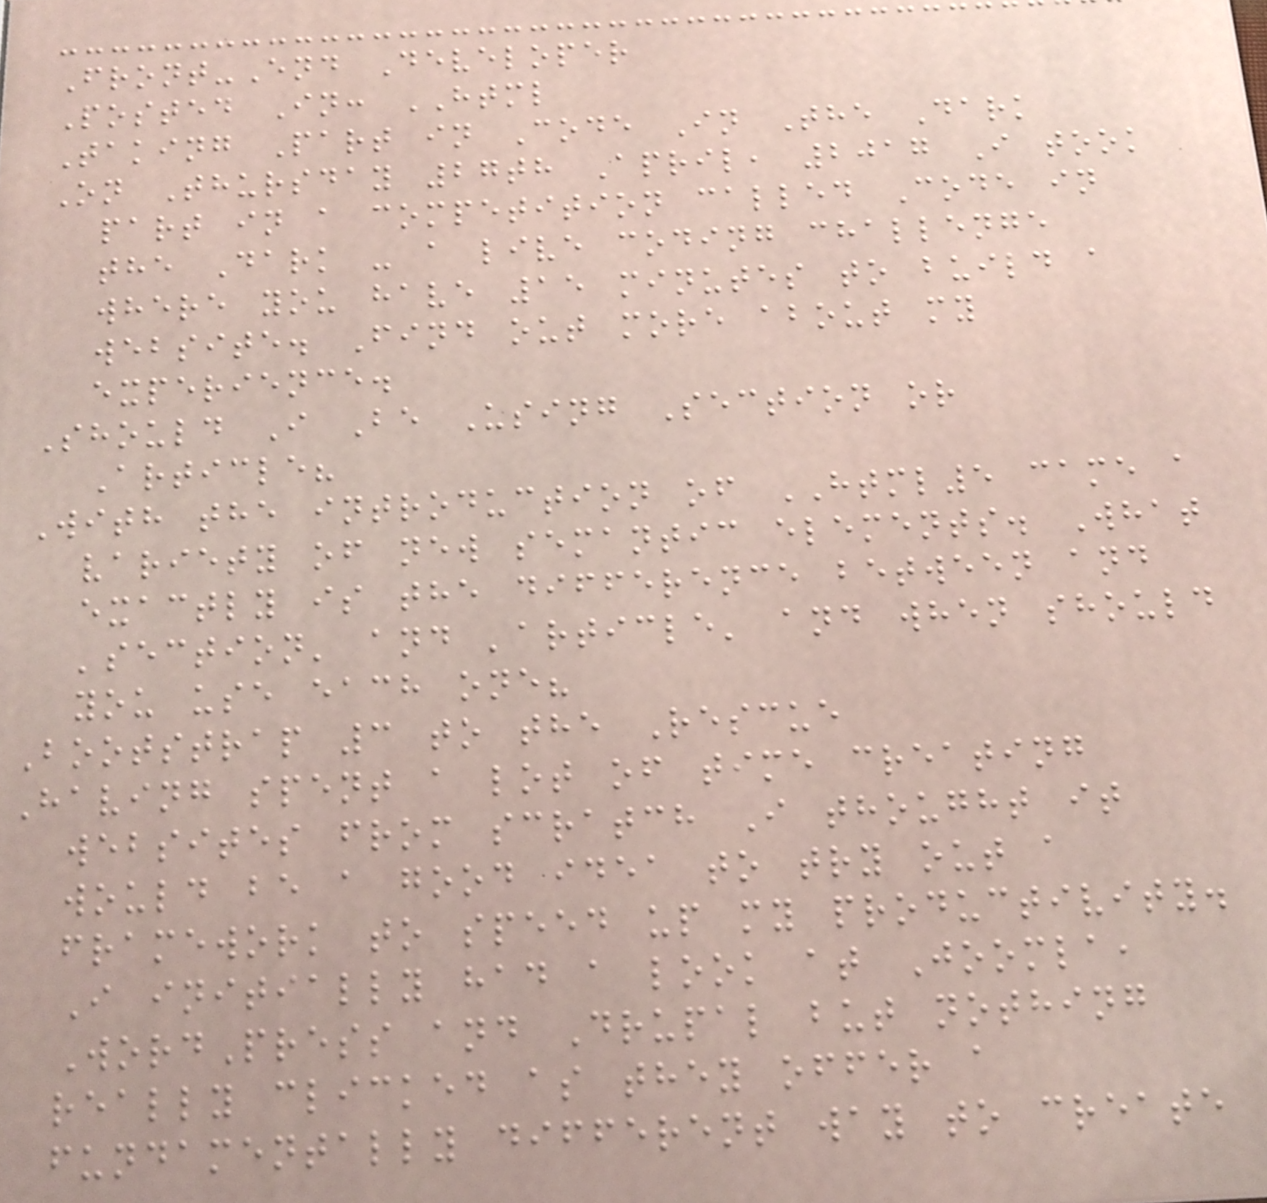Front-End Developer
Posted In: HTML
Taking Part in Code In The Dark
On Thursday 27th April, 2017 I took
part in a competition called Code in
the Dark - a live coding challenge
where you have 15 minutes to build a
website. Find out more about my
experience.
Should I Be Using Section or
Article?
With the introduction of HTML5 came a
variety of new semantic elements. What
exactly is the difference between and
'section' and 'article' and when should
you use each one?
Bootstrap 3 to the Rescue
Having spent a lot of time creating
websites from scratch I thought it
would be a good idea to try out a
framework to speed up my productivity.
I initially had a look at Joomla,
WordPress and Drupal but nothing
really clicked as they offer a
fundamentally different way to create
